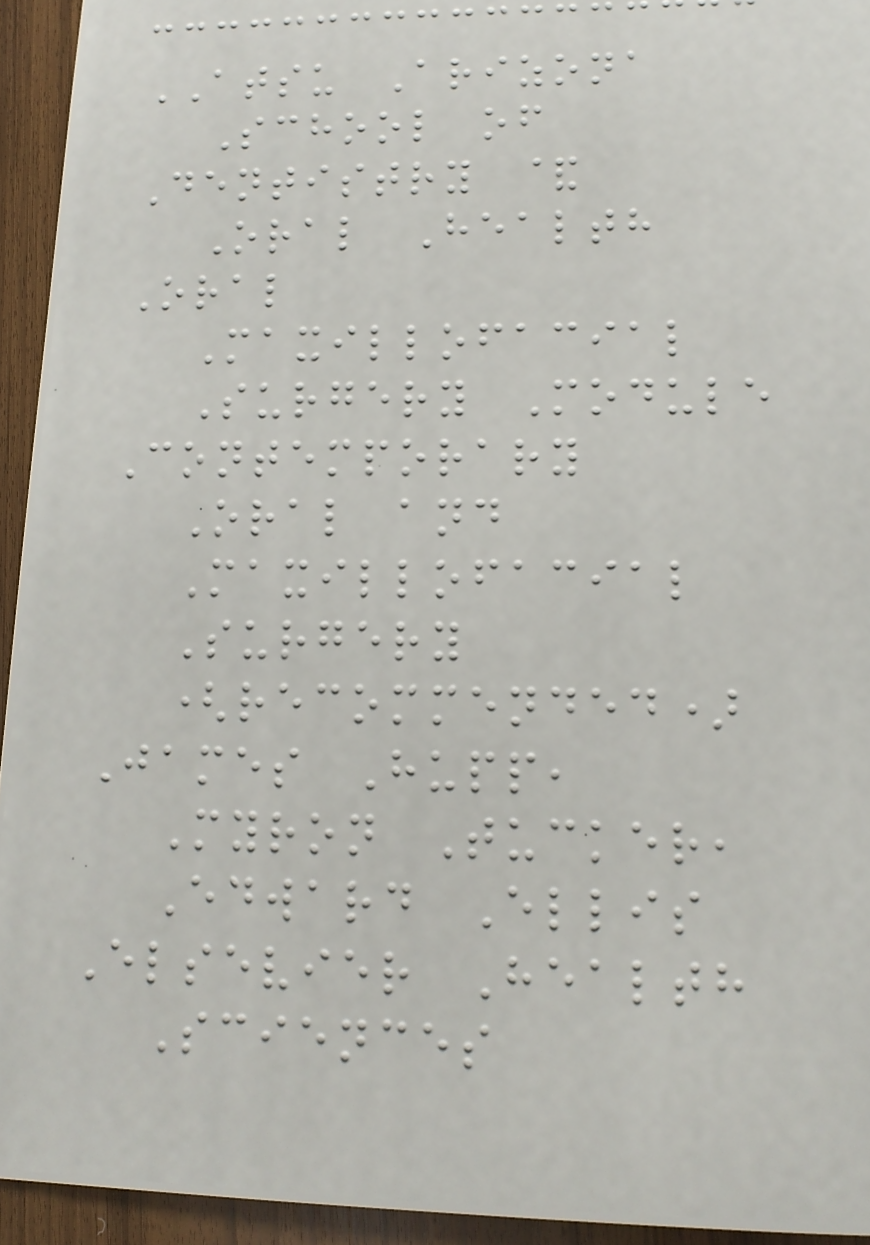ATSU Arizona
School of
Dentistry &
Oral Health
Oral
Maxillofacial
Surgery Module
Contemporary
Oral and
Maxillofacial
Surgery
(recommended)
James Hupp,
Myron Tucker,
Edward Ellis
Elsevier Health
Sciences
